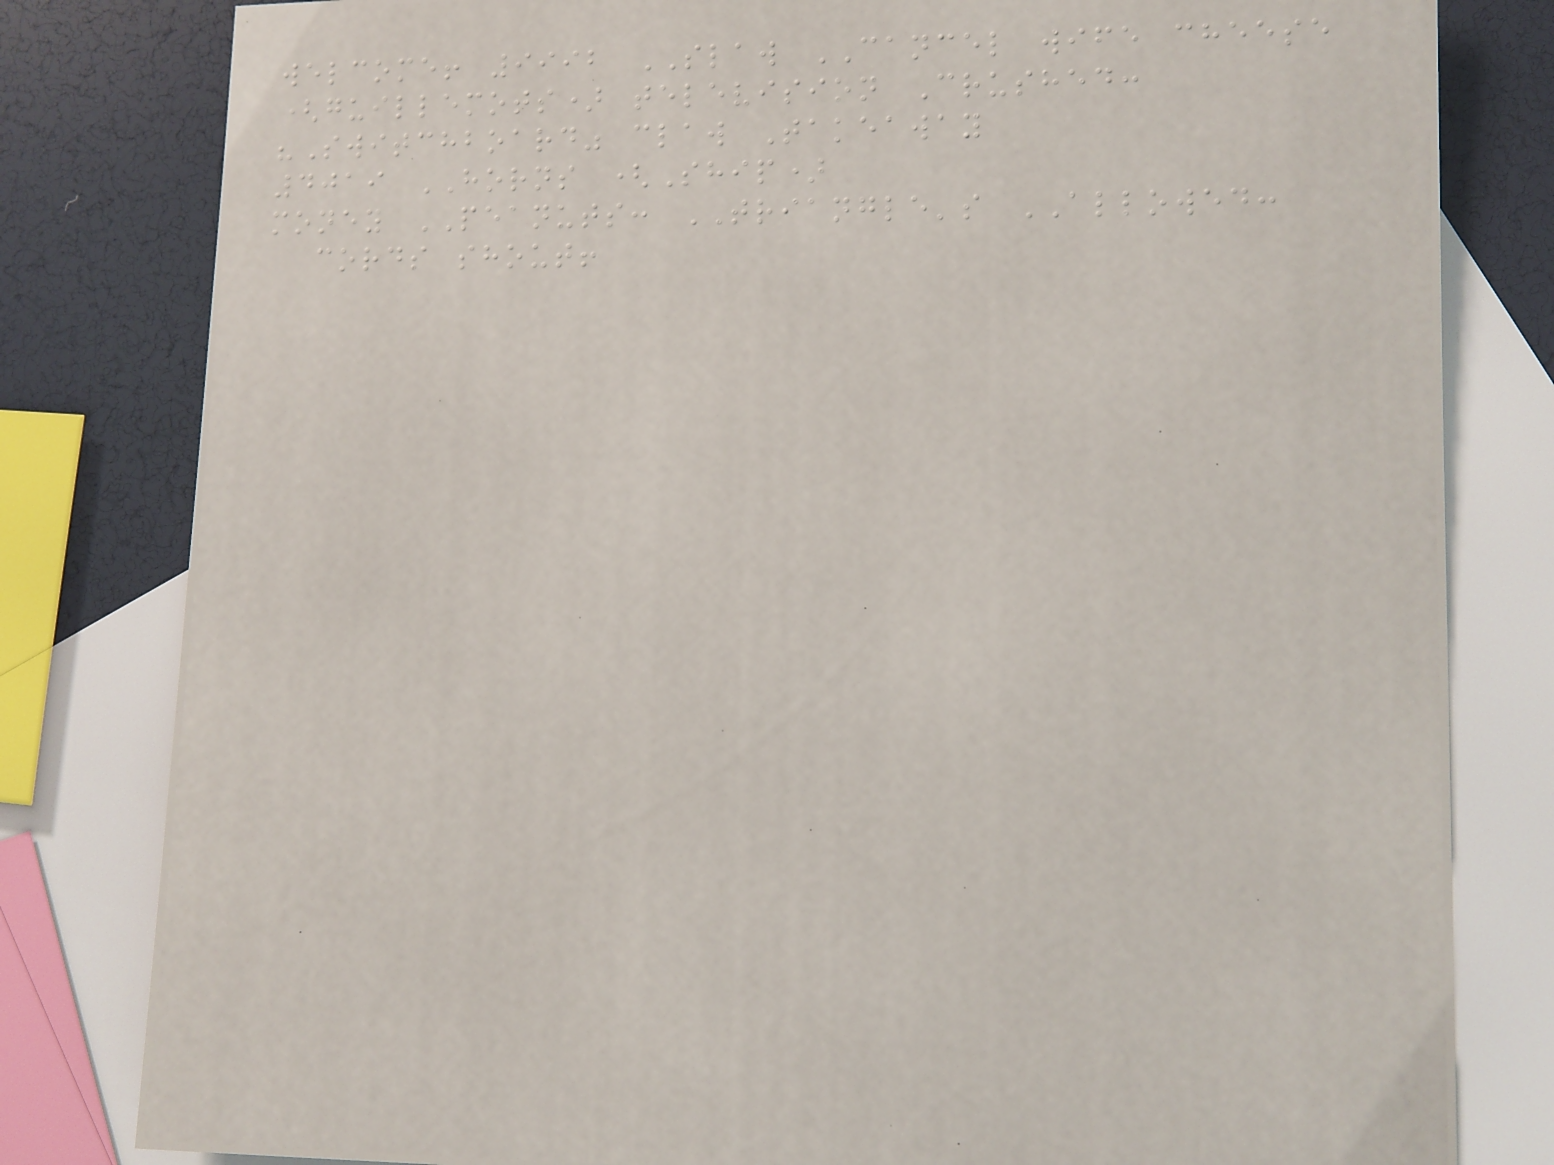welcome! 9992 SLAW CANCEL wife cheese
(guillemots) television Crushed:
"Switchboard" claw Takeaway
4019 HORNS (Ship)
money PEANUTS: TRIANGLE's ALLOWED:
cords shout!
